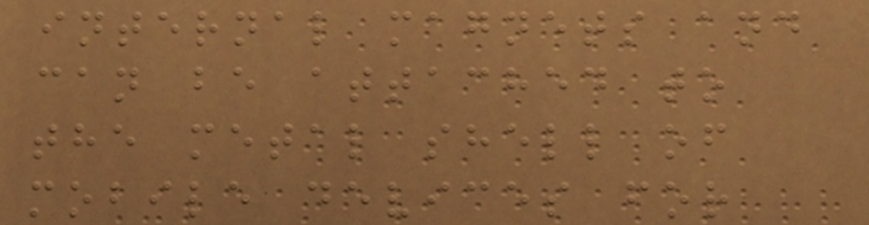internal magnets and
can be attached to
the metal shell of
mobile devices for
